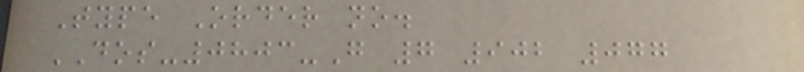Type Order no.
DOS-0803-G 7 902 077
